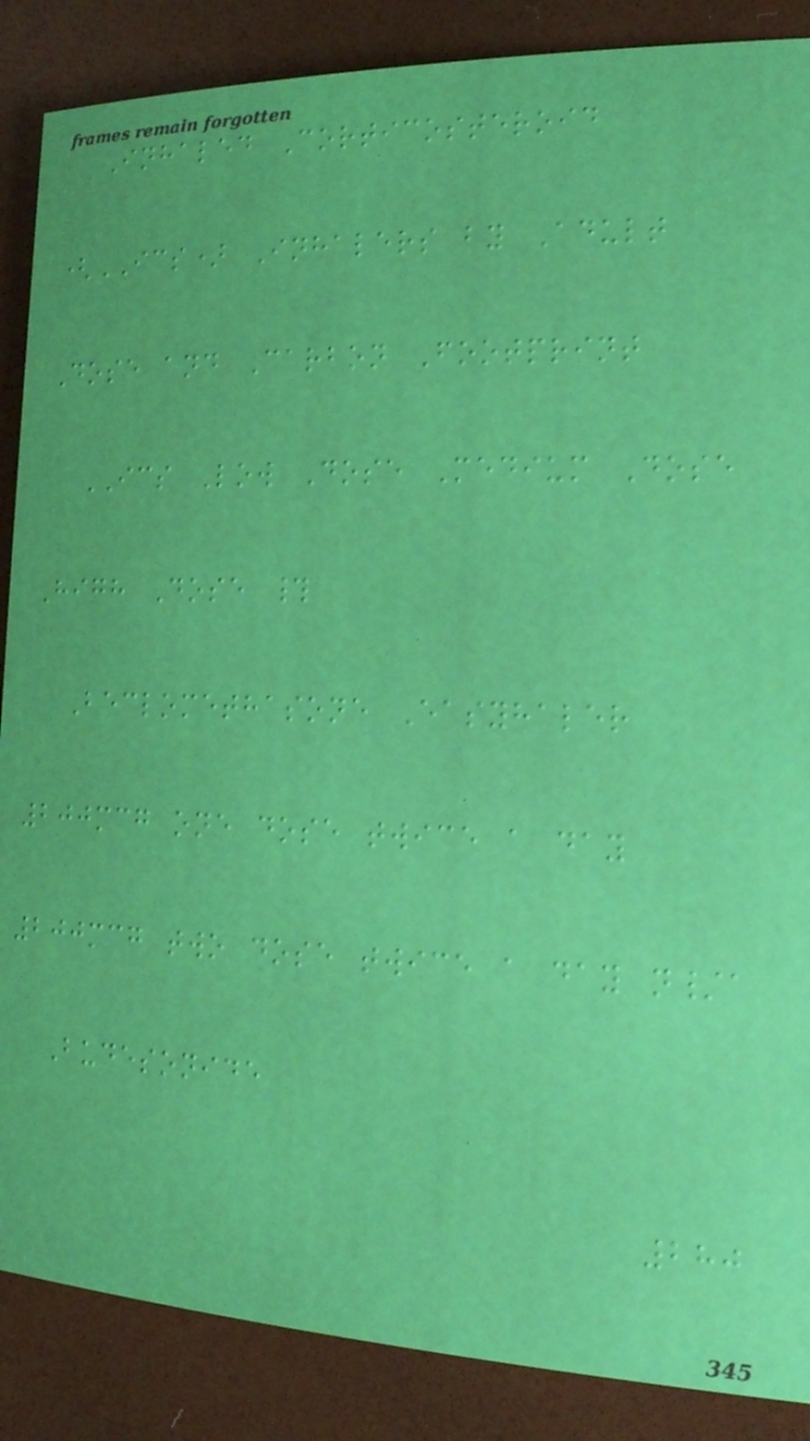Inhaled Corticosteroid
(ICS) Inhalers by Adult
Dose and Carbon Footprint
ICS Low Dose Medium Dose
High Dose #
Beclomethasone Easyhaler
200mcg one dose twice a day
200mcg two dose twice a day n/a
Budesonide
280
